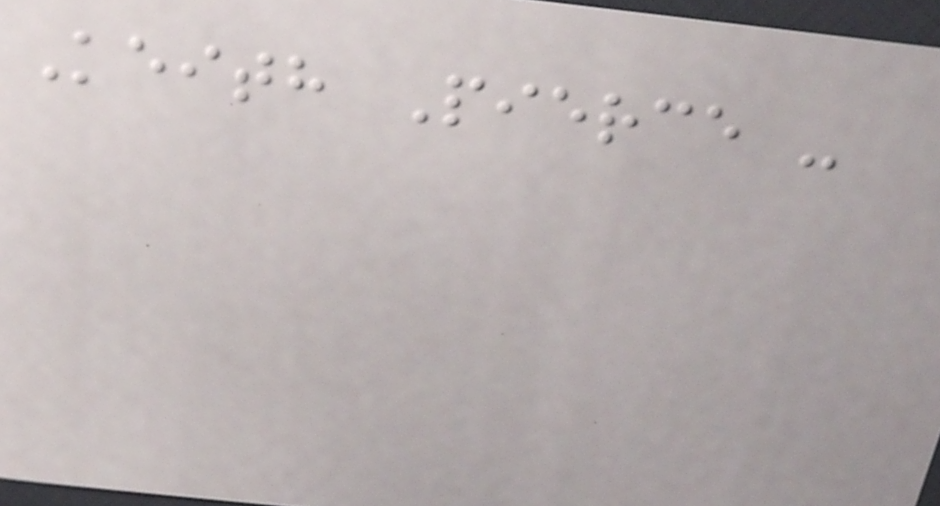Keith Pierce -
